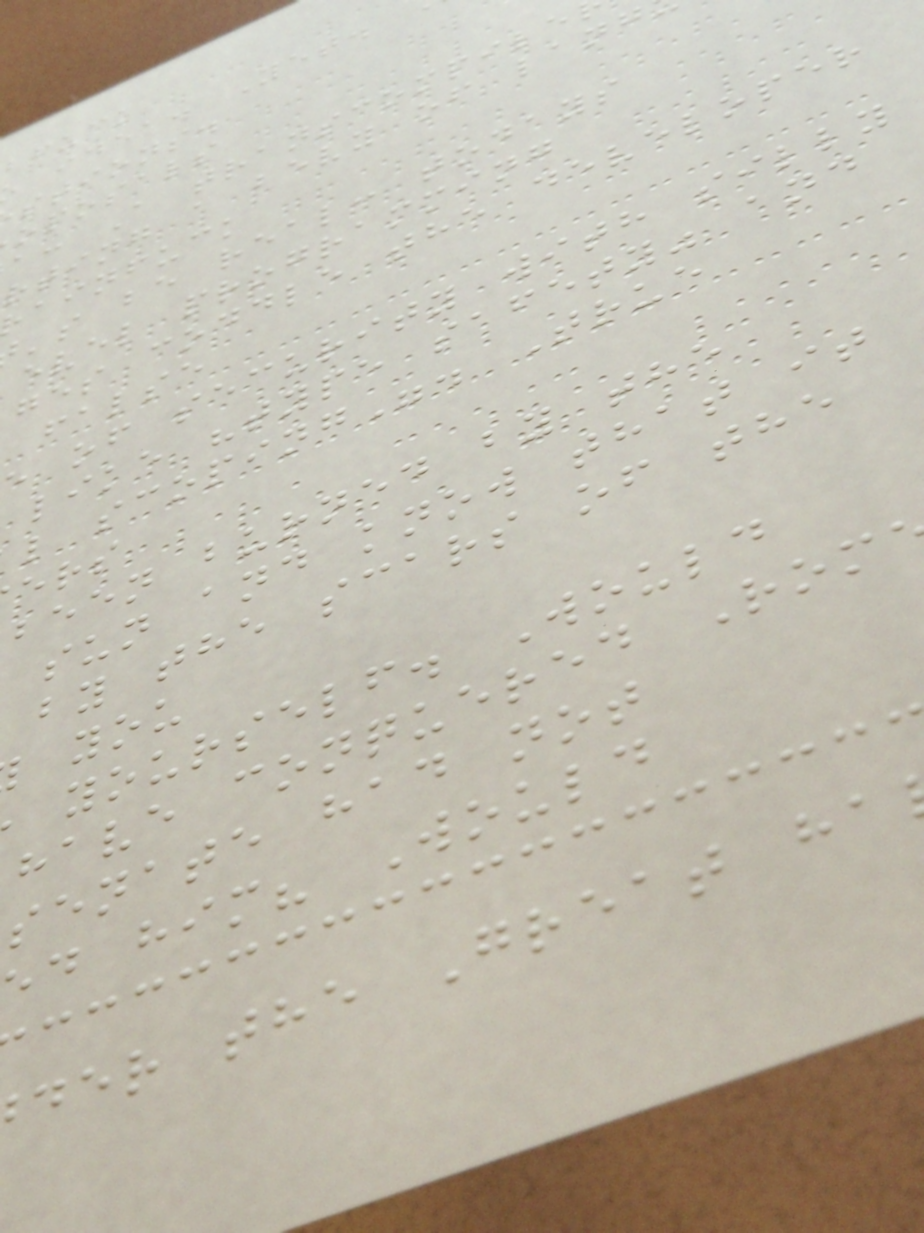bfuck
idea. Yet.
stions.
oposals
a: A transcompile
rting a bevy of lang
ainfuck
's be real: todays
evel programming
ges coddle the developer
false
e of security with silly
like "type safety" and
l scoping". True
been burned by the
sun and know that it
by the scars of the
yourself. Would
have conquered Rom
senate had not
d him? Would
der the Great ha
